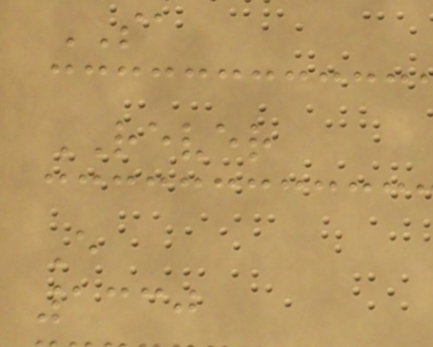SA
REVER
E
1330
